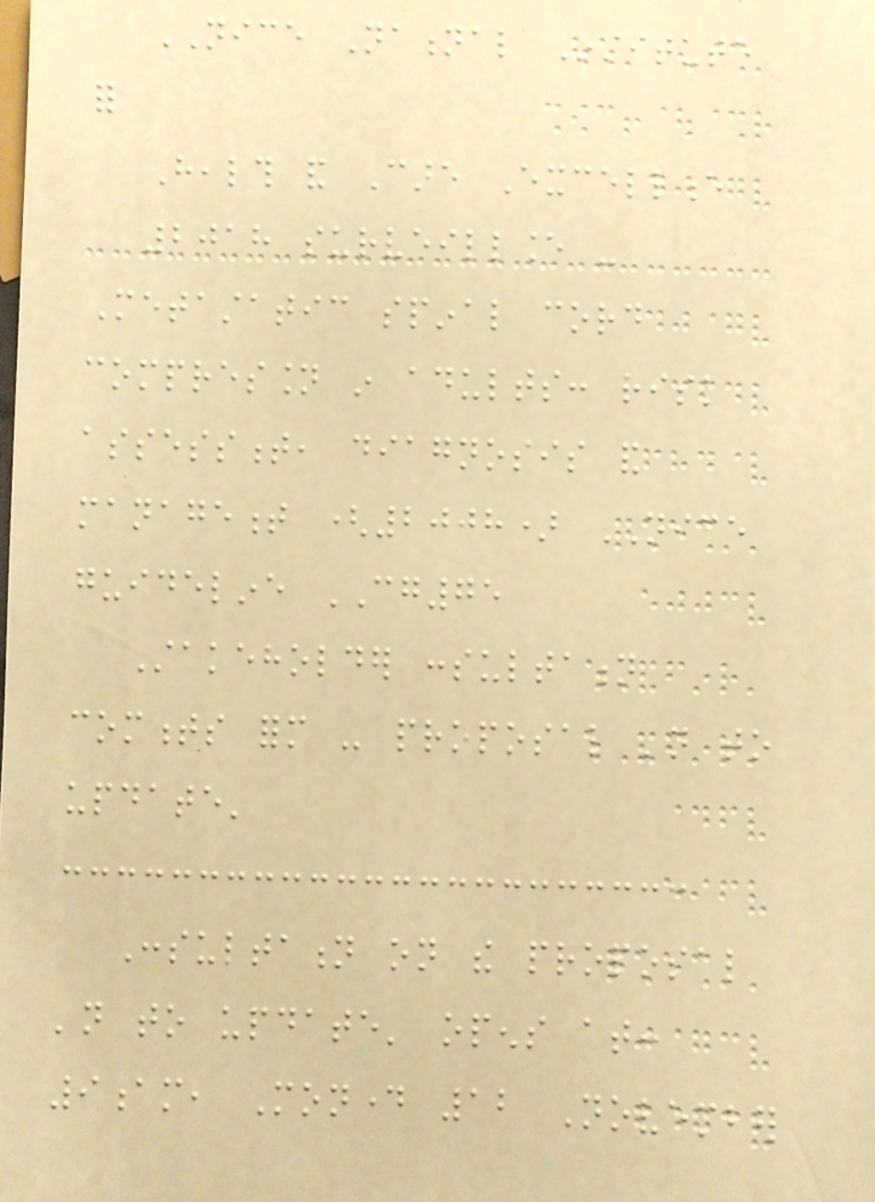NICE National Institute
for
Health and Care Excellence
2018 surveillance -
Metastatic spinal cord
compression in adults: risk
assessment, diagnosis and
management (2008) NICE
guideline CG75
Stakeholder consultation
comments form - proposal 'not to
update'
Consultation on the proposal
'not to update' opens at:
9am, Monday 12 November
